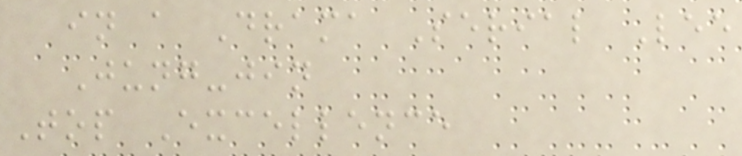in a Drama Serial Lee
Jung-jin
Top Excellence
